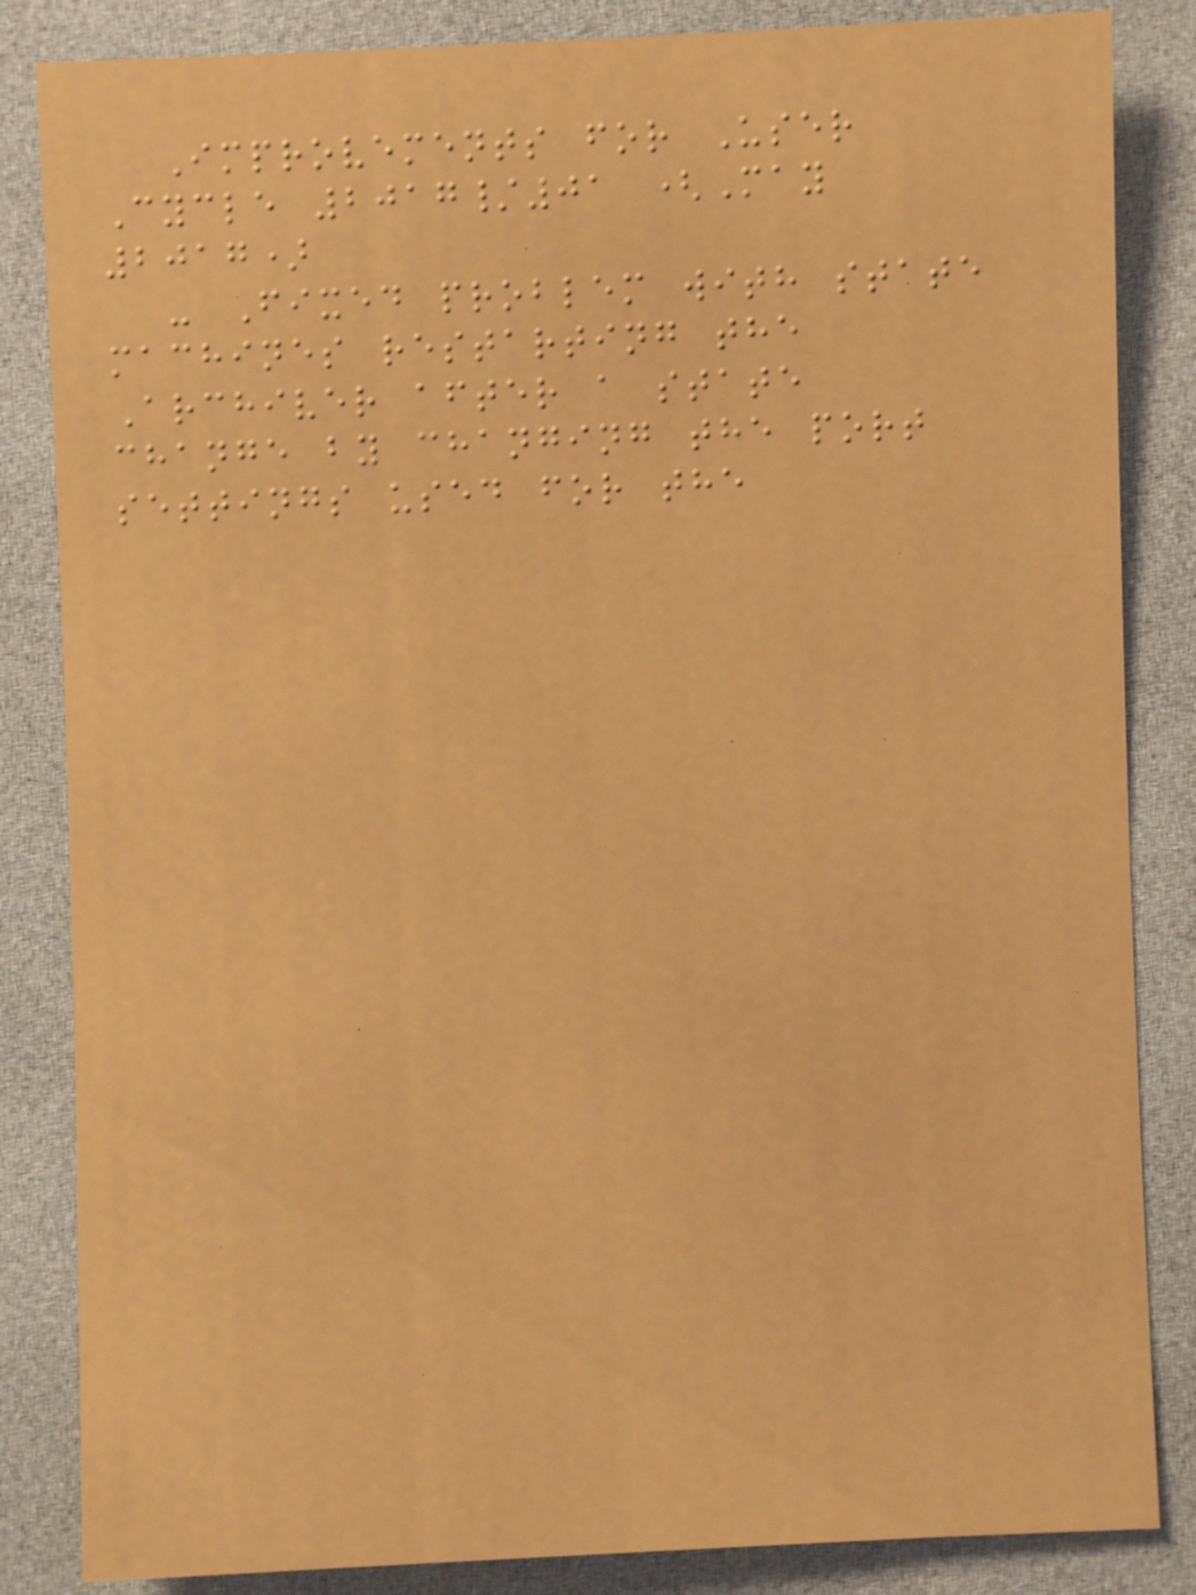Improvements for User
Cycle 2017/01 (May
2017)
- Fixed problem with state
machines restarting the
Archiver after a state
change by changing the port
settings used for the
